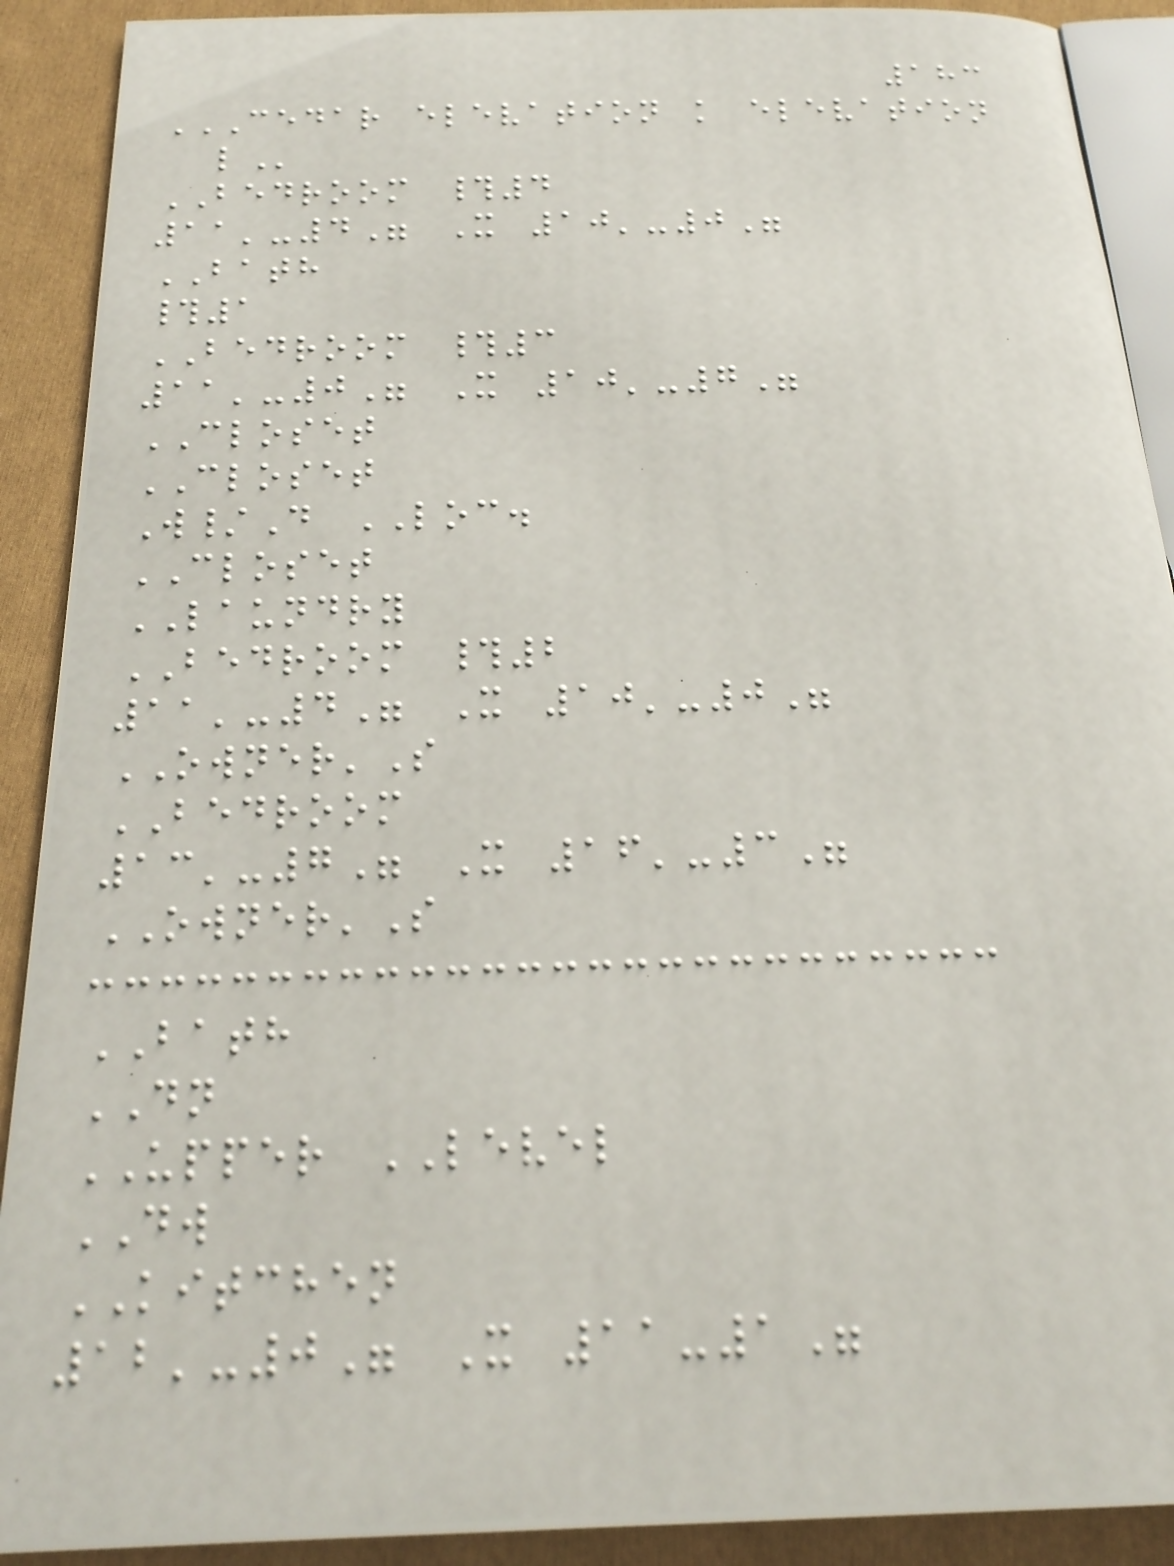183
CEDAR ELEVATION K ELEVATION
L
BEDROOM #4
11'-4" X 10'-0"
BATH
#1
BEDROOM #3
11'-0" X 10'-7"
CLOSET
CLOSET
W/D LOC.
CLOSET
LAUNDRY
BEDROOM #2
11'-4" X 10'-0"
OWNER'S
BEDROOM
13'-7" X 16'-3"
OWNER'S
BATH
DN
UPPER LEVEL
DW
KITCHEN
12'-0" X 11-1"
